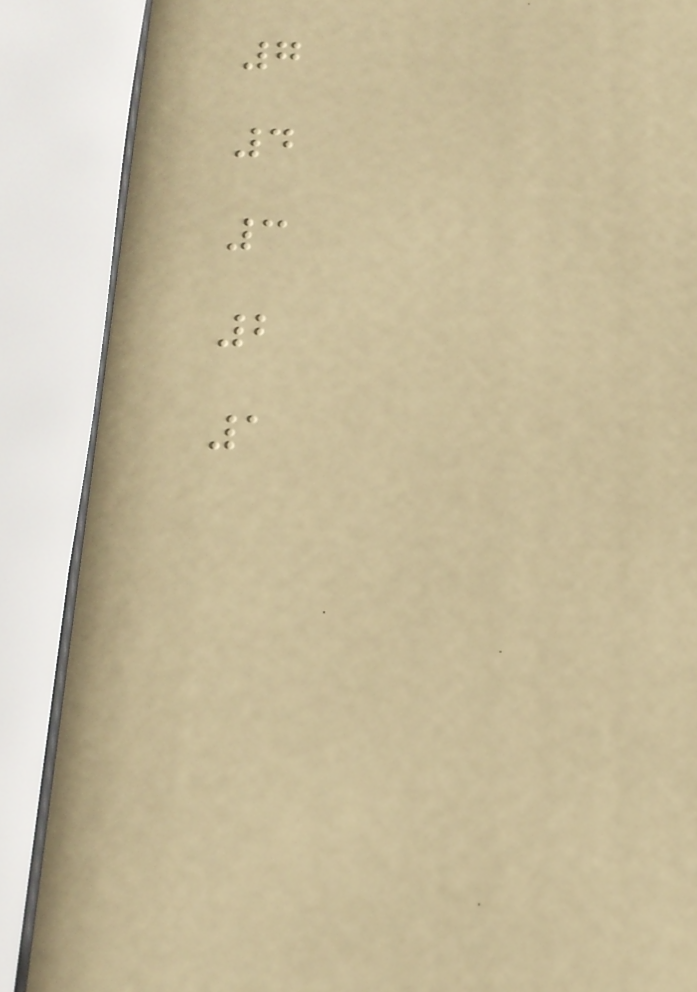7
4
3
2
1
